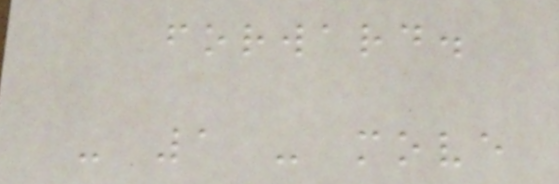forward.
- 1 - move
